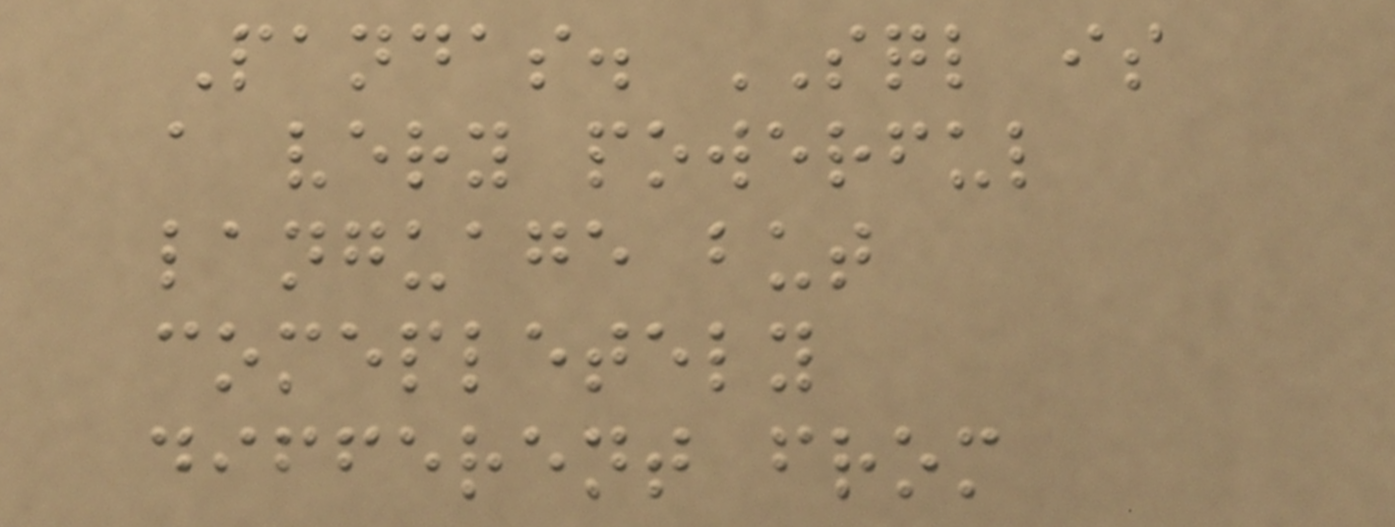Pandas. SQL is
a very powerful
language but
comepletely
different from
